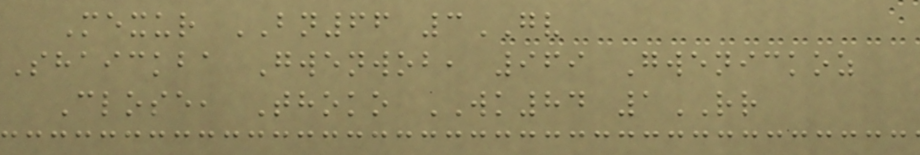Mexur BN66 3GV
Shaickba Gwenwob, 969 Gwenickoz
Close, Thoko WK84 1RR
